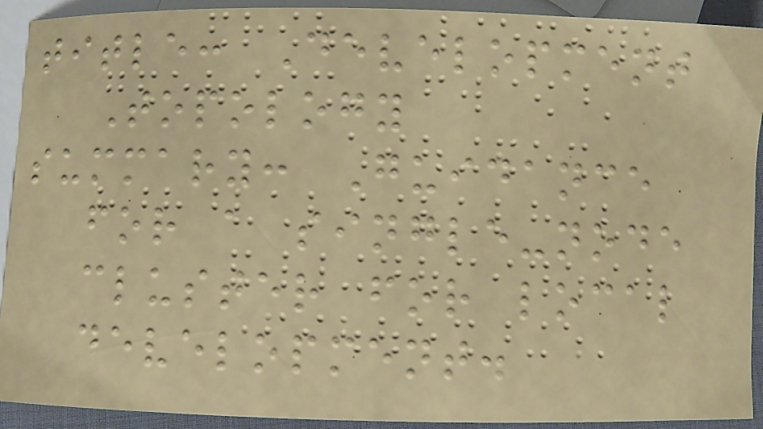title: Development
Topology
summary: Guidance
for a single-node
cluster for local
development.
